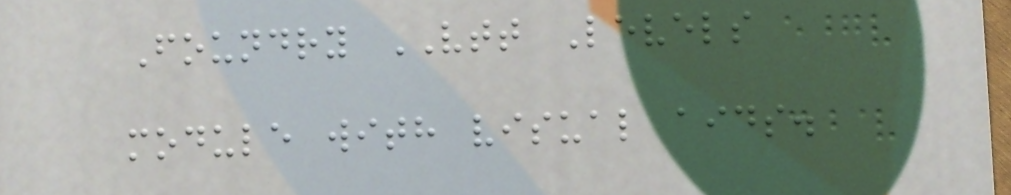Foundry VTT Levels
module with visual aids.
